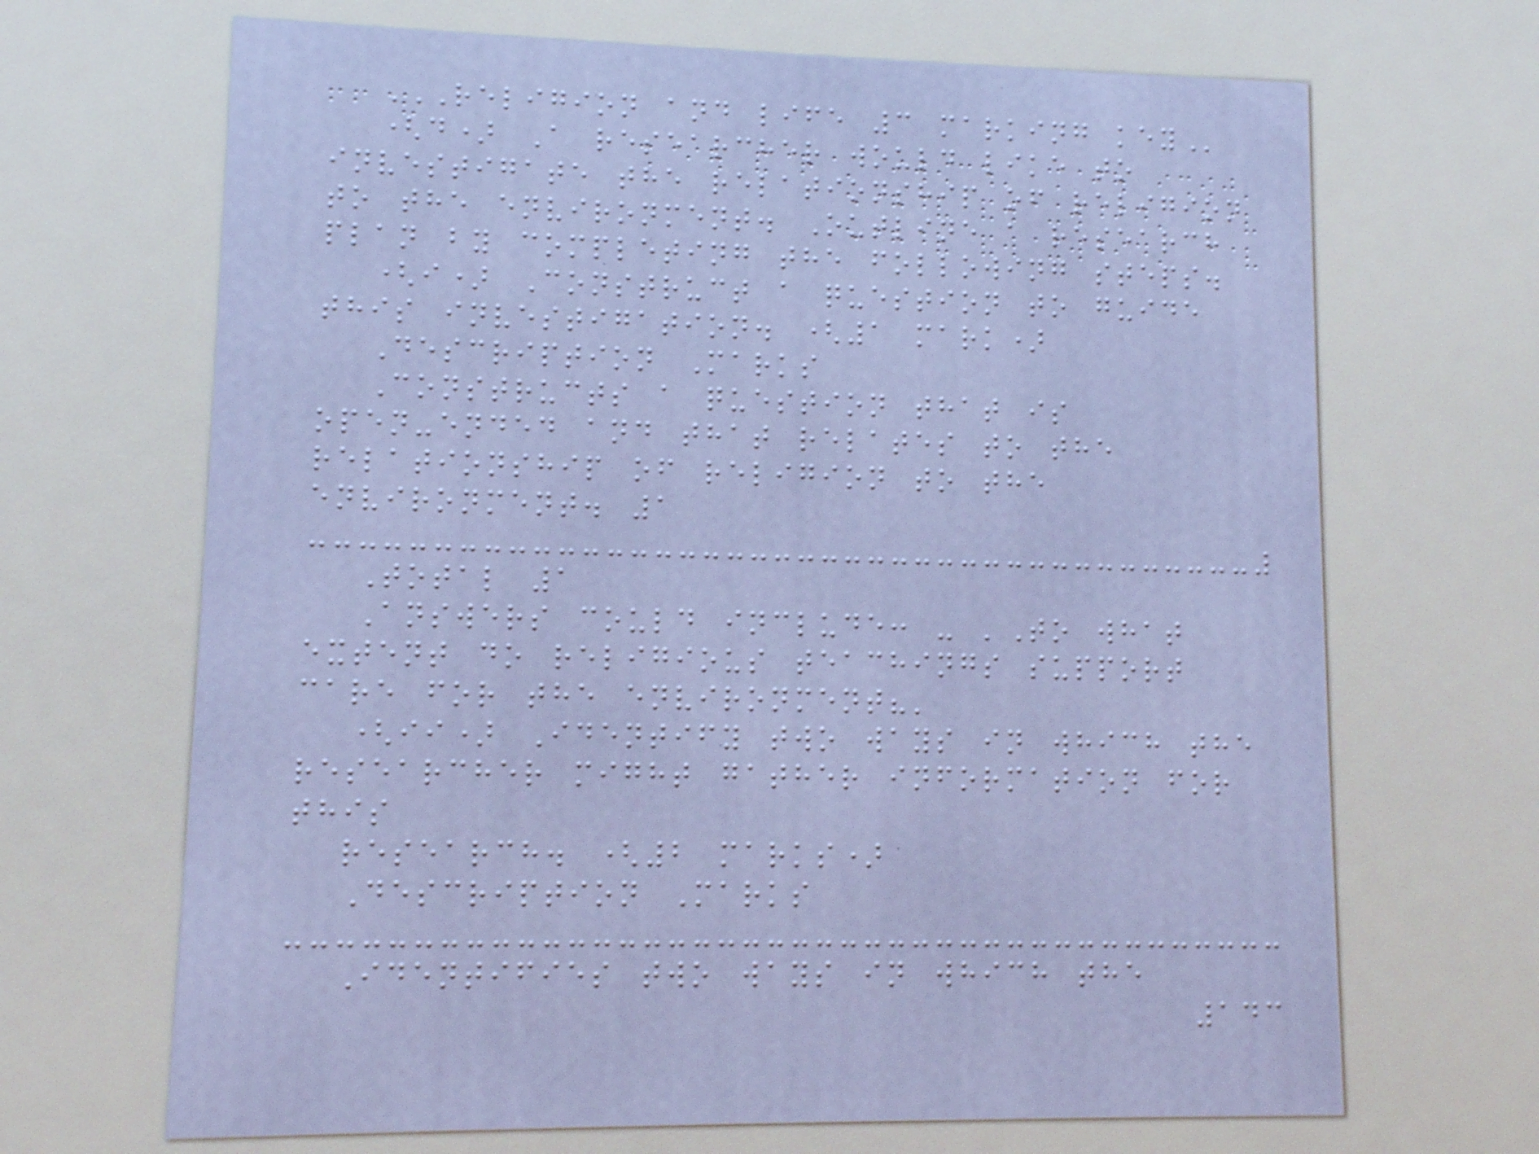RELIGION AND LIFE 3 MARKING KEY
(d) A researcher would like to
investigate the relationship of religion
to the environment. Outline a research
plan by completing the following steps.
(i) Construct a question to guide
this investigation. (1 mark)
Description Marks
Constructs a question that is
open-ended and that relates to the
relationship of religion to the
environment. 1
Total 1
Answers could include: - 'To what
extent do religious teachings support
care for the environment?'
(ii) Identify two ways in which the
researcher might gather information for
this
research. (2 marks)
Description Marks
Identifies two ways in which the
143
